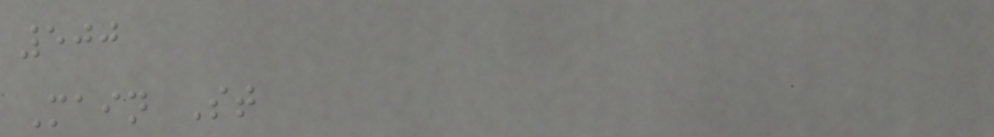500
Main St
